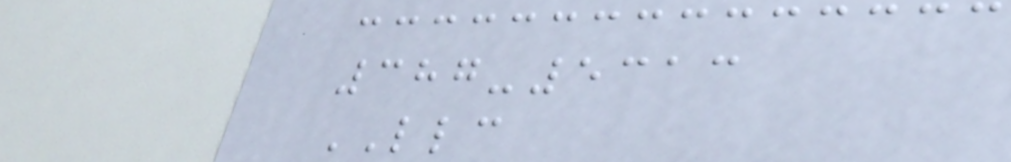387-5313
LLC
